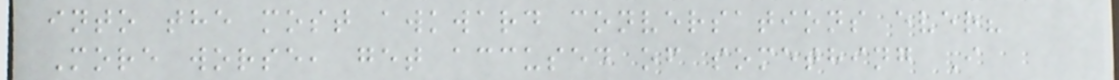into the most awkward conversations ever?
More worse, get accused of something I
